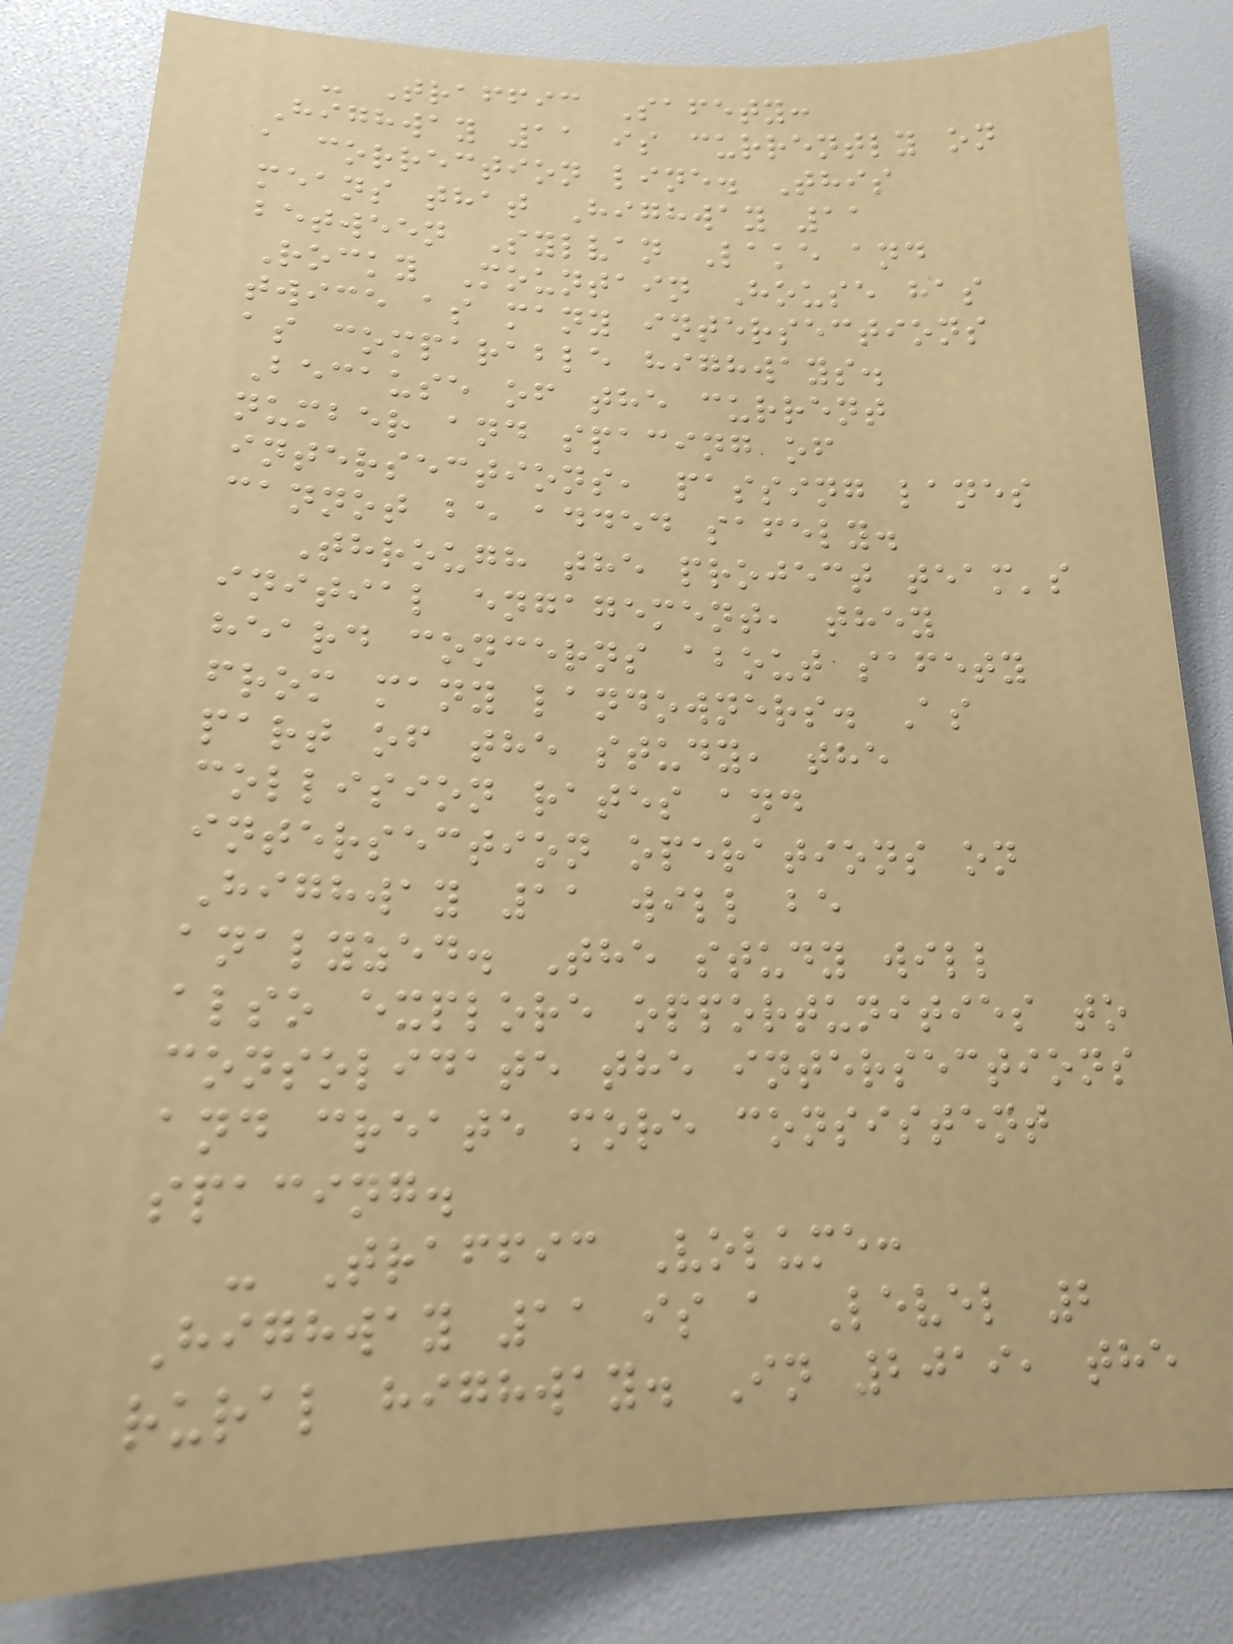- Traffic Safety:
Highway 11 is currently on
a correction line. This
means that Highway 11
between Sylvan Lake and
Rocky Mountain House has
twice as many intersections
as comparable highways.
Because of the current
number and spacing of
intersections, passing lanes
cannot be added safely.
Through the project team's
initial engagement, they
heard concerns about safety
from many landowners. As
part of the study, the
collision rates and
intersection operations on
Highway 11 will be
analyzed. The study will
also explore opportunities to
consolidate the intersections
and create more consistent
spacing.
- Traffic Volume:
Highway 11 is a Level 2
rural highway. In 2019, the
